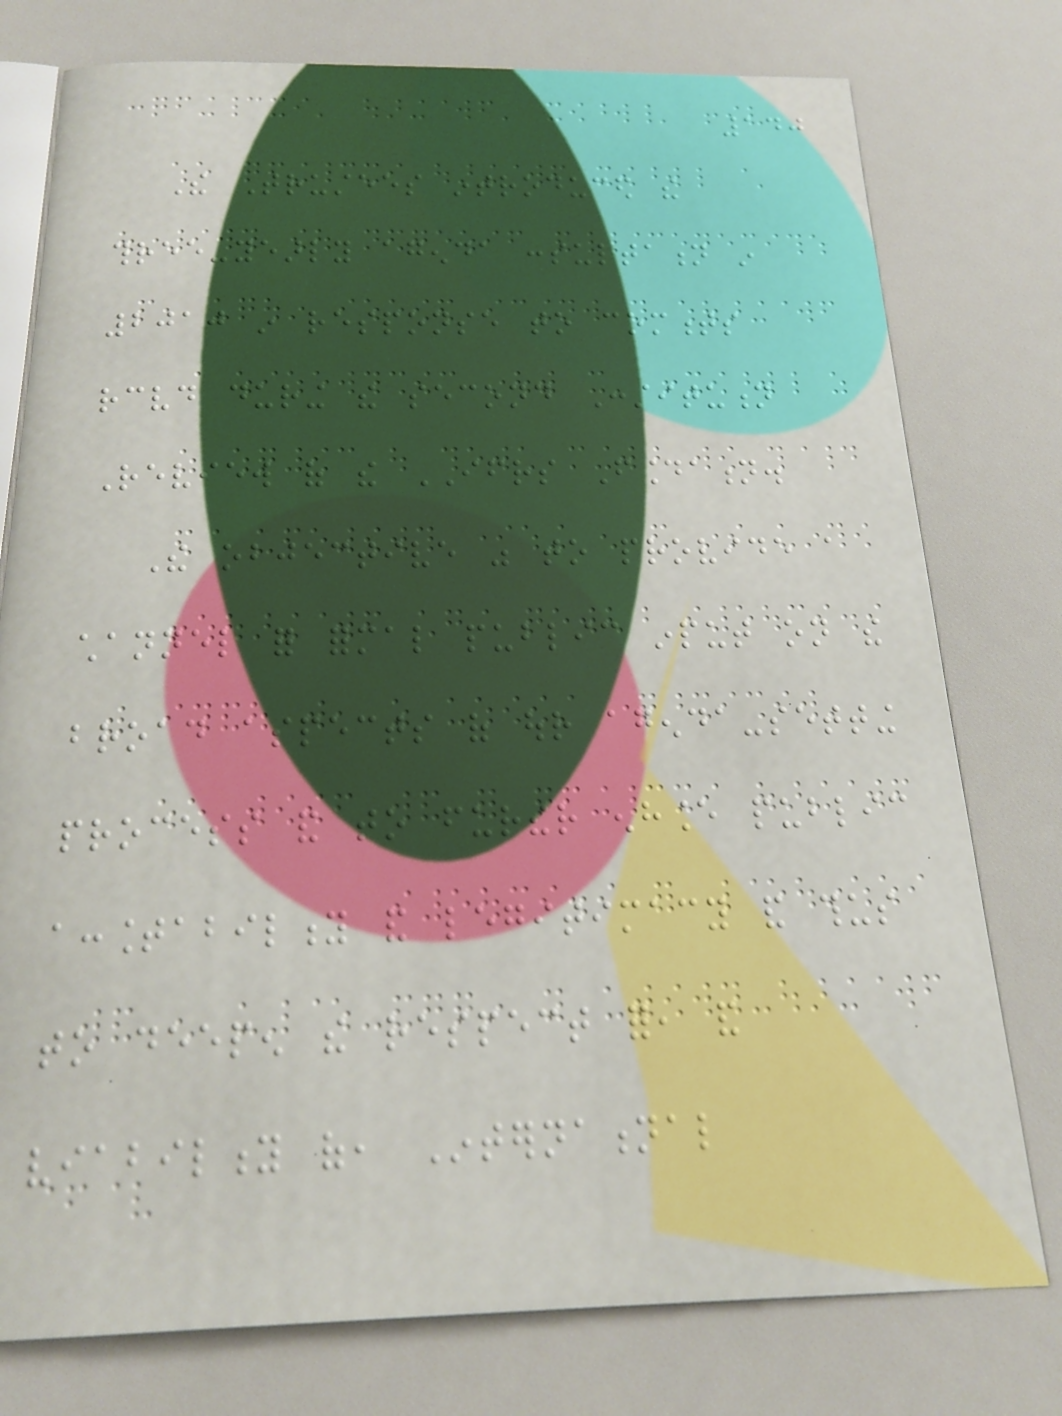140
The Trustees introduced the
three-yearly agenda consultation in
2010 in response to comments
received during the second Constitution
Review of the IFRS Foundation.
The objective was to provide a
channel for formal public input on the
broad aspects of our agenda-setting
process and to further enhance public
accountability and legitimacy and thus
to deepen the respect for, and
viability of, International
